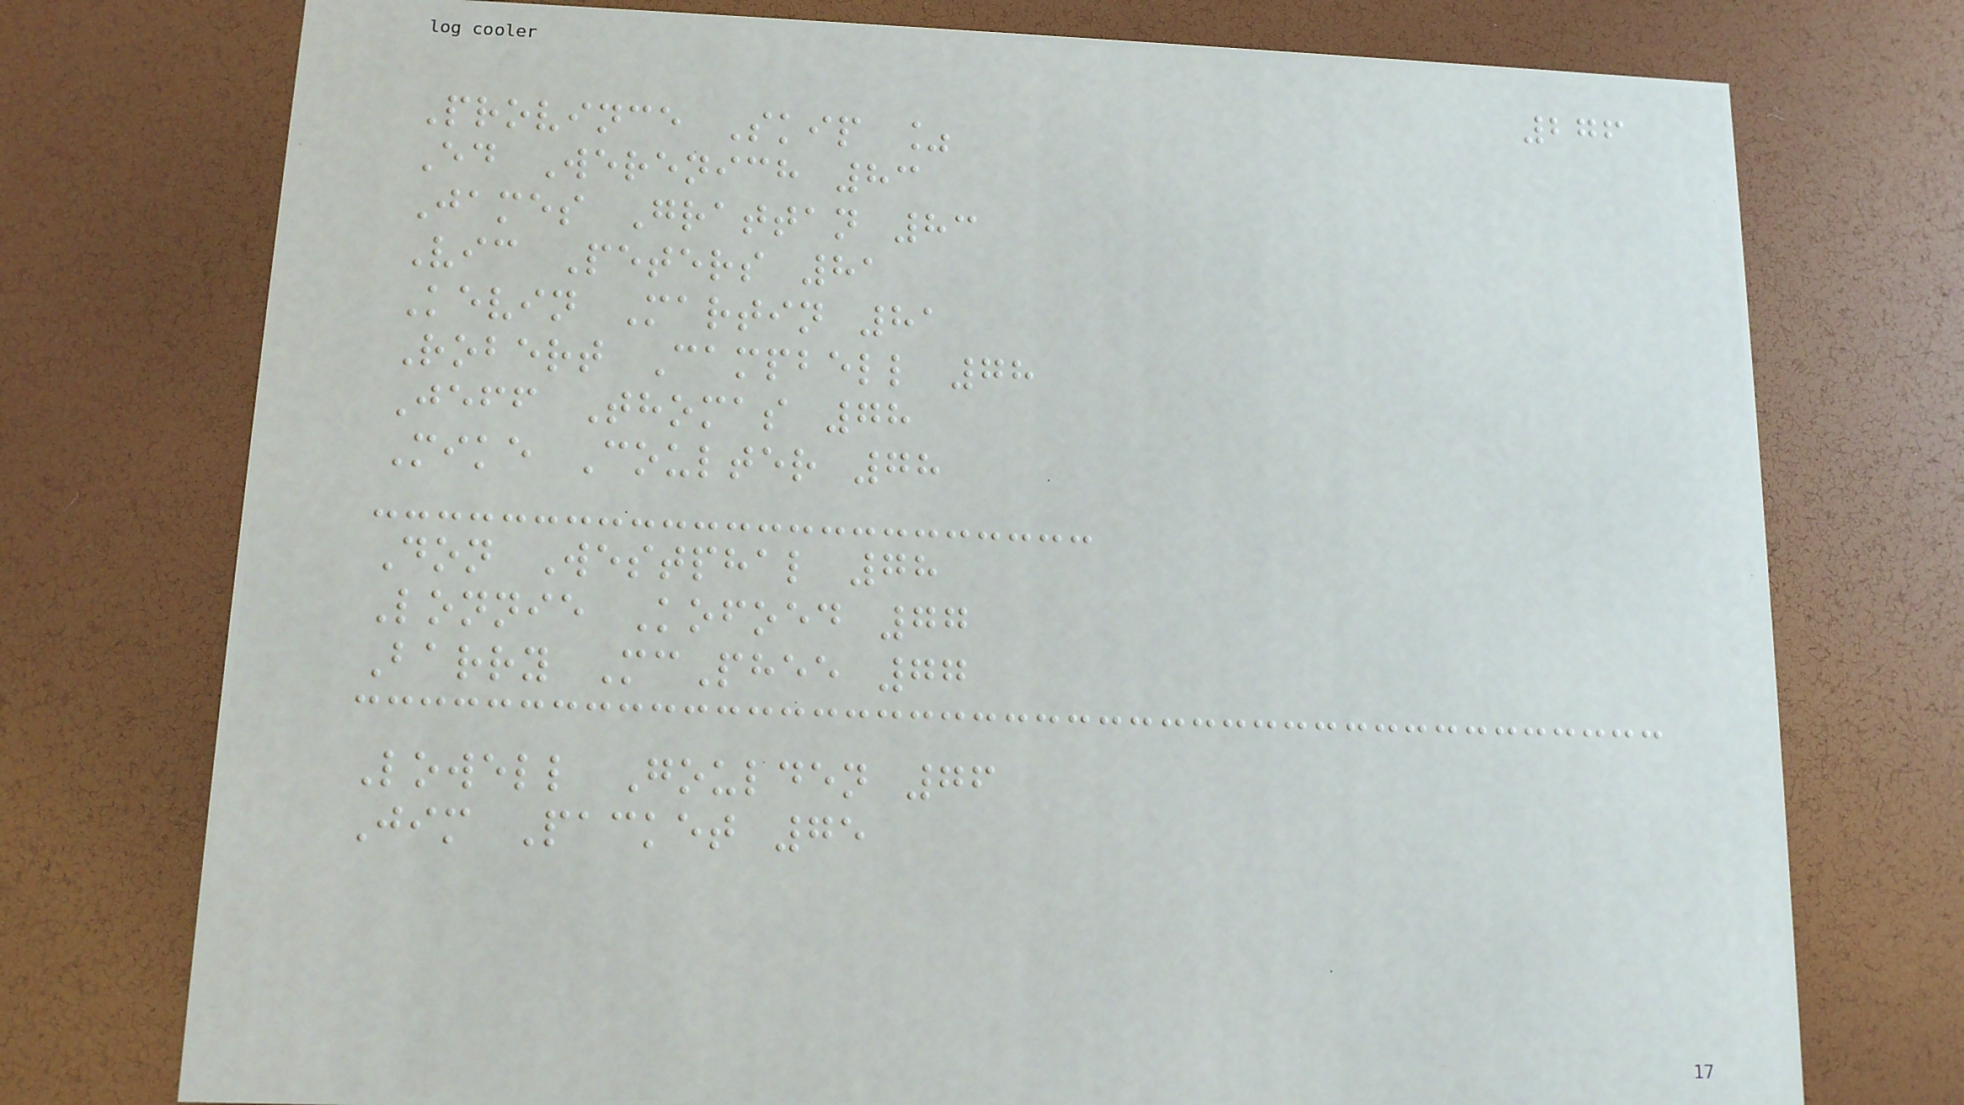276
Province Skip %
Ed Werenich 83
James Grattan 83
Vic Peters 81
Kevin Martin 81
Robert Campbell 78
Jeff Thomas 78
Mike Coulter 78
Don Westphal 78
Lonnie Kofoed 77
Barry McPhee 77
Lowell Goulden 76
Jim Packet 75
